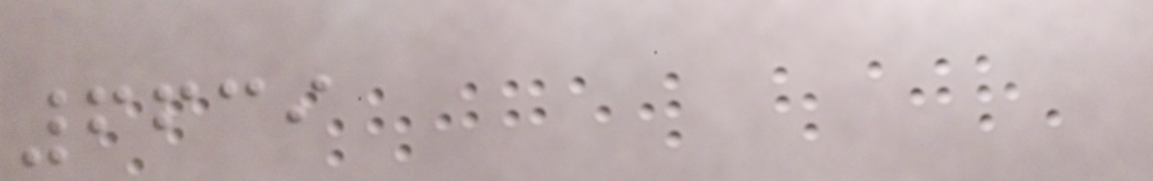6639
